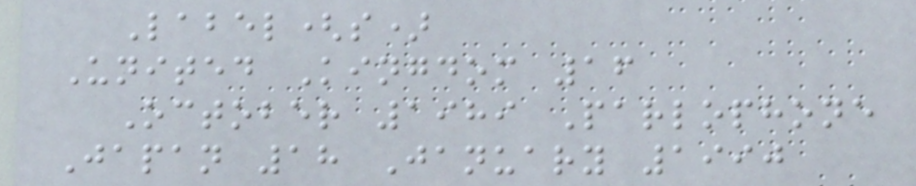Label(s)
United Kingdom 16
October 1989 Parlophone
Japan 18 January 1990
